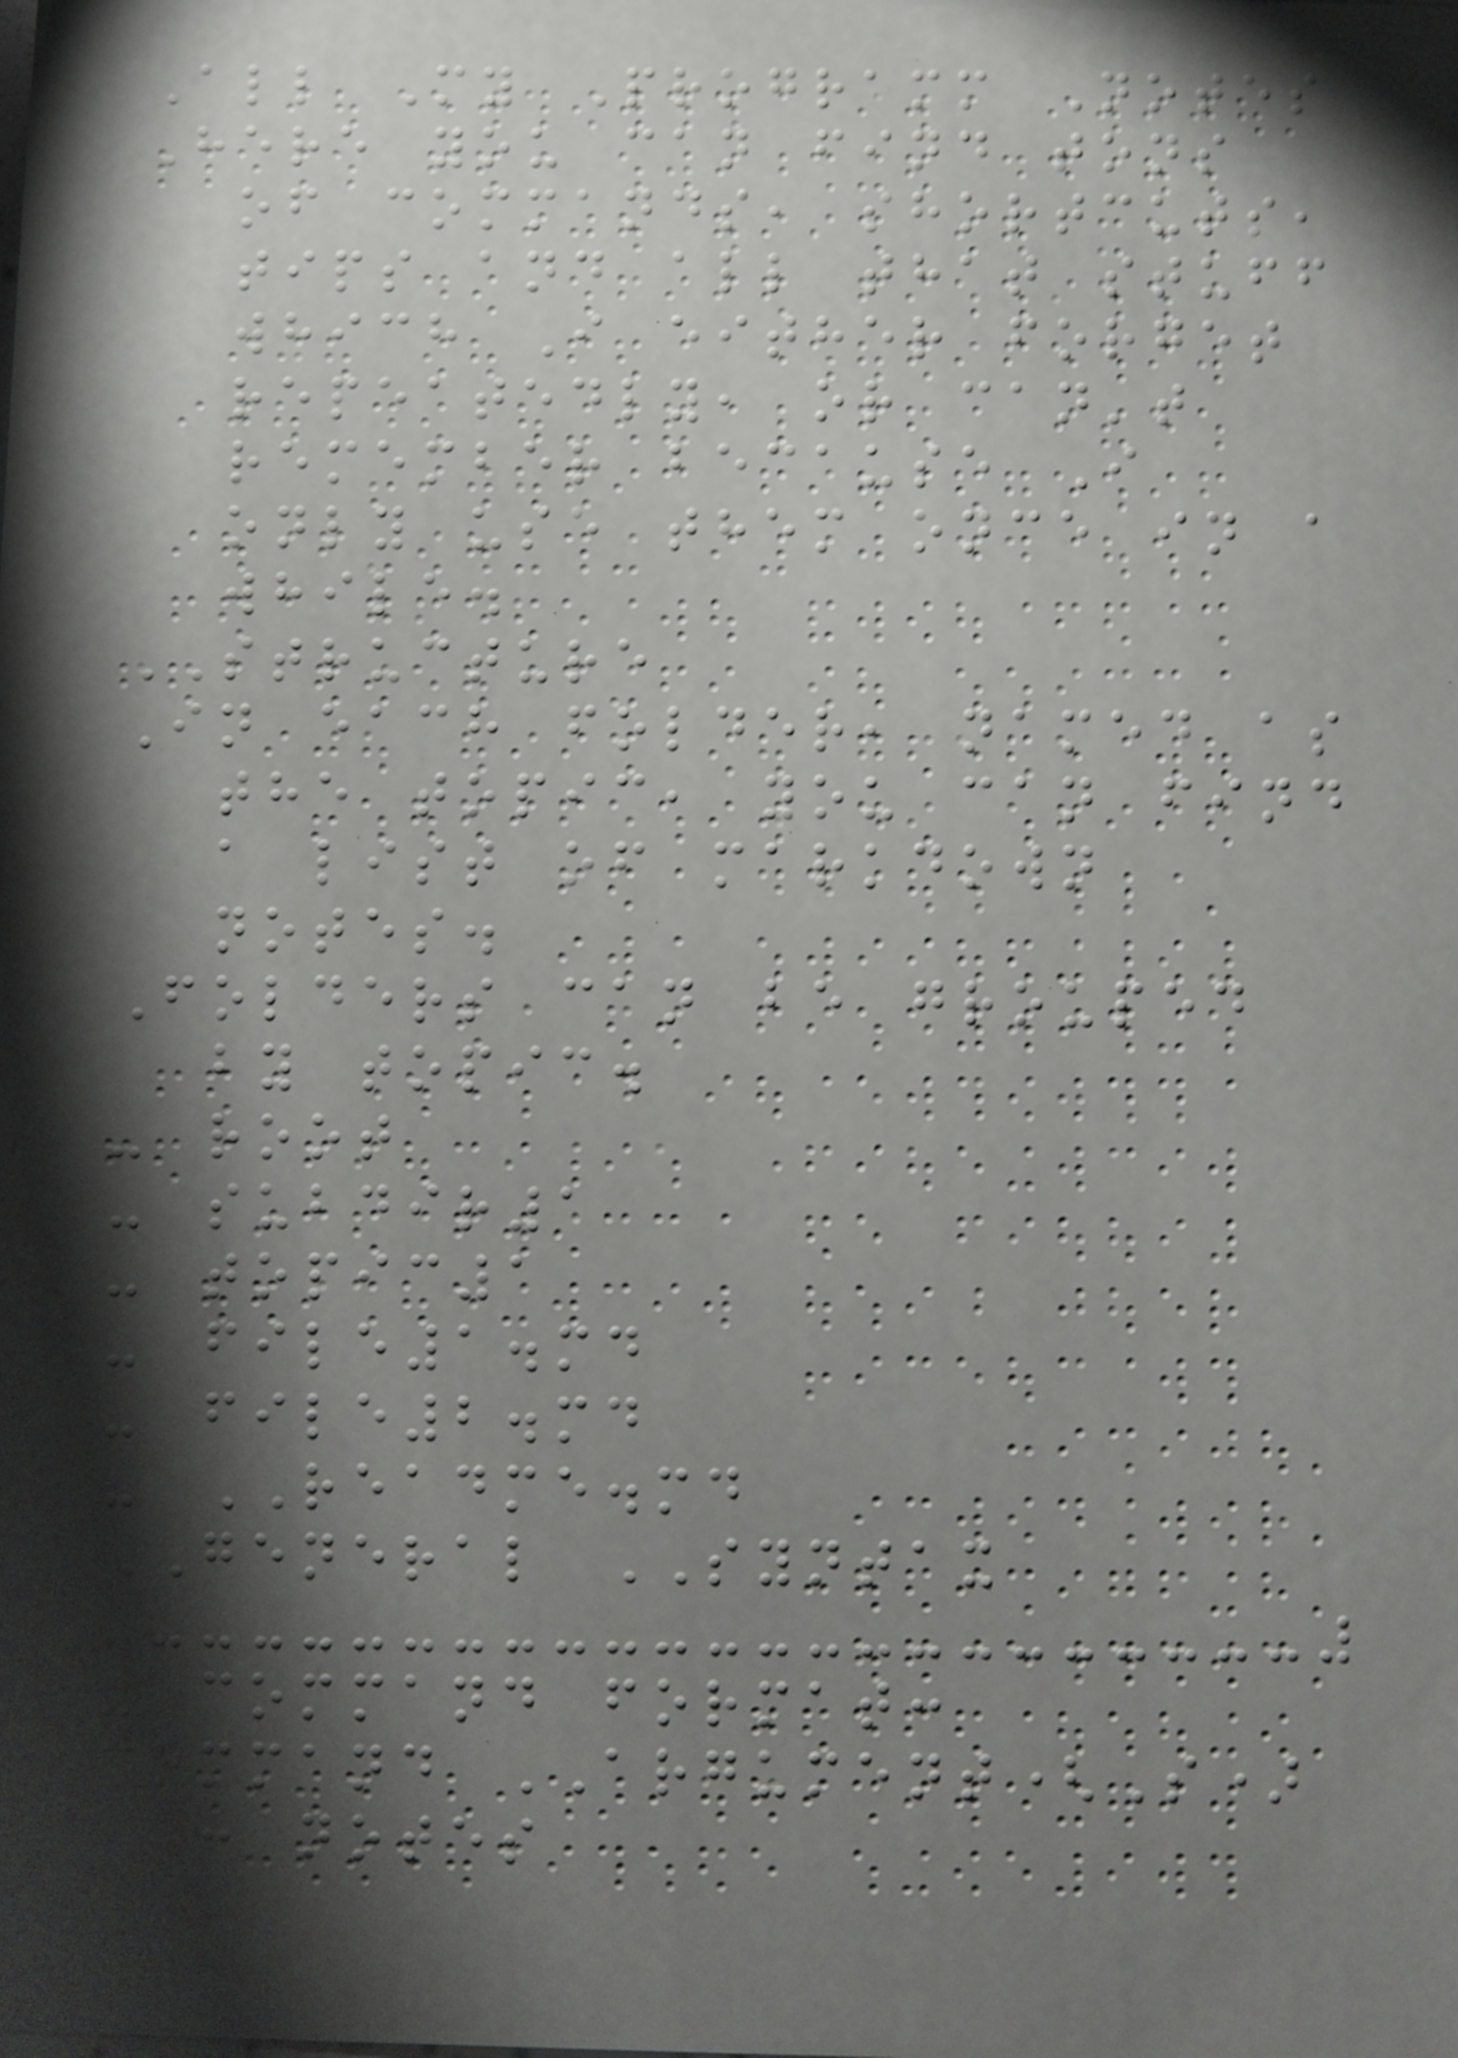All My Programm Notes
Here you can find tons
of commands, shortcuts,
tips and all that stuff
which I either forget
repeatedly, or can't
remember because I
only use them once in a
while.
STRUCTURE
In each folder, named as
the topic, you can find
a list of markdown
notes.
Folders can be grouped
by topic.
- root
- subdir1
- topic1
- file1.md
- file2.md
- README.md
GENERAL SYNTAX
- command format:
command ARGUMENT(S)
: notes
